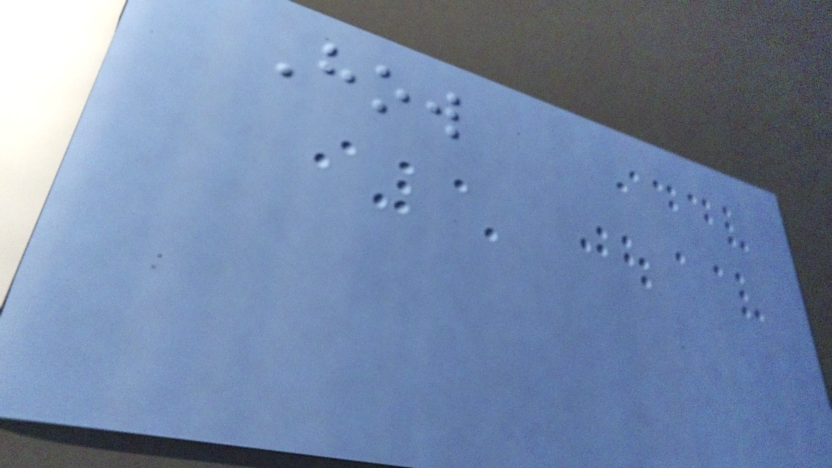How
